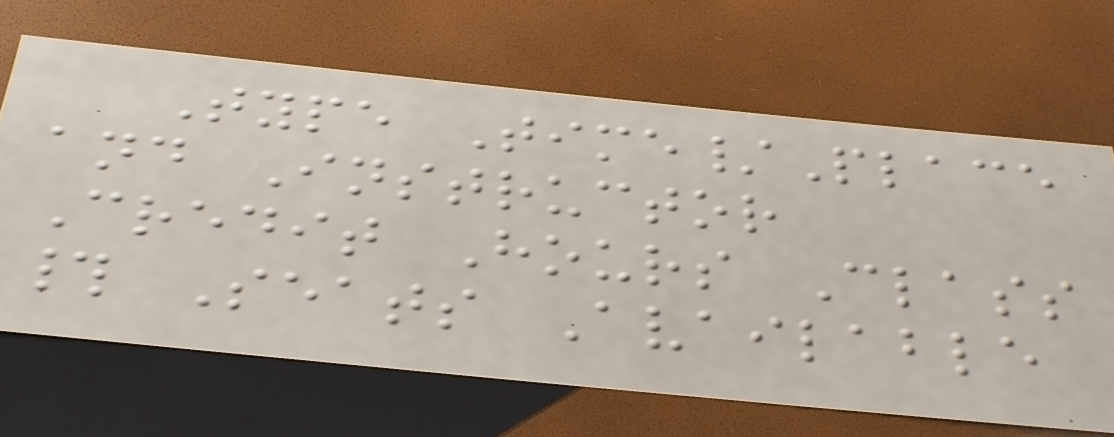Type Time/Place
and Instructor
Credit Hours Class
# Seats Available
